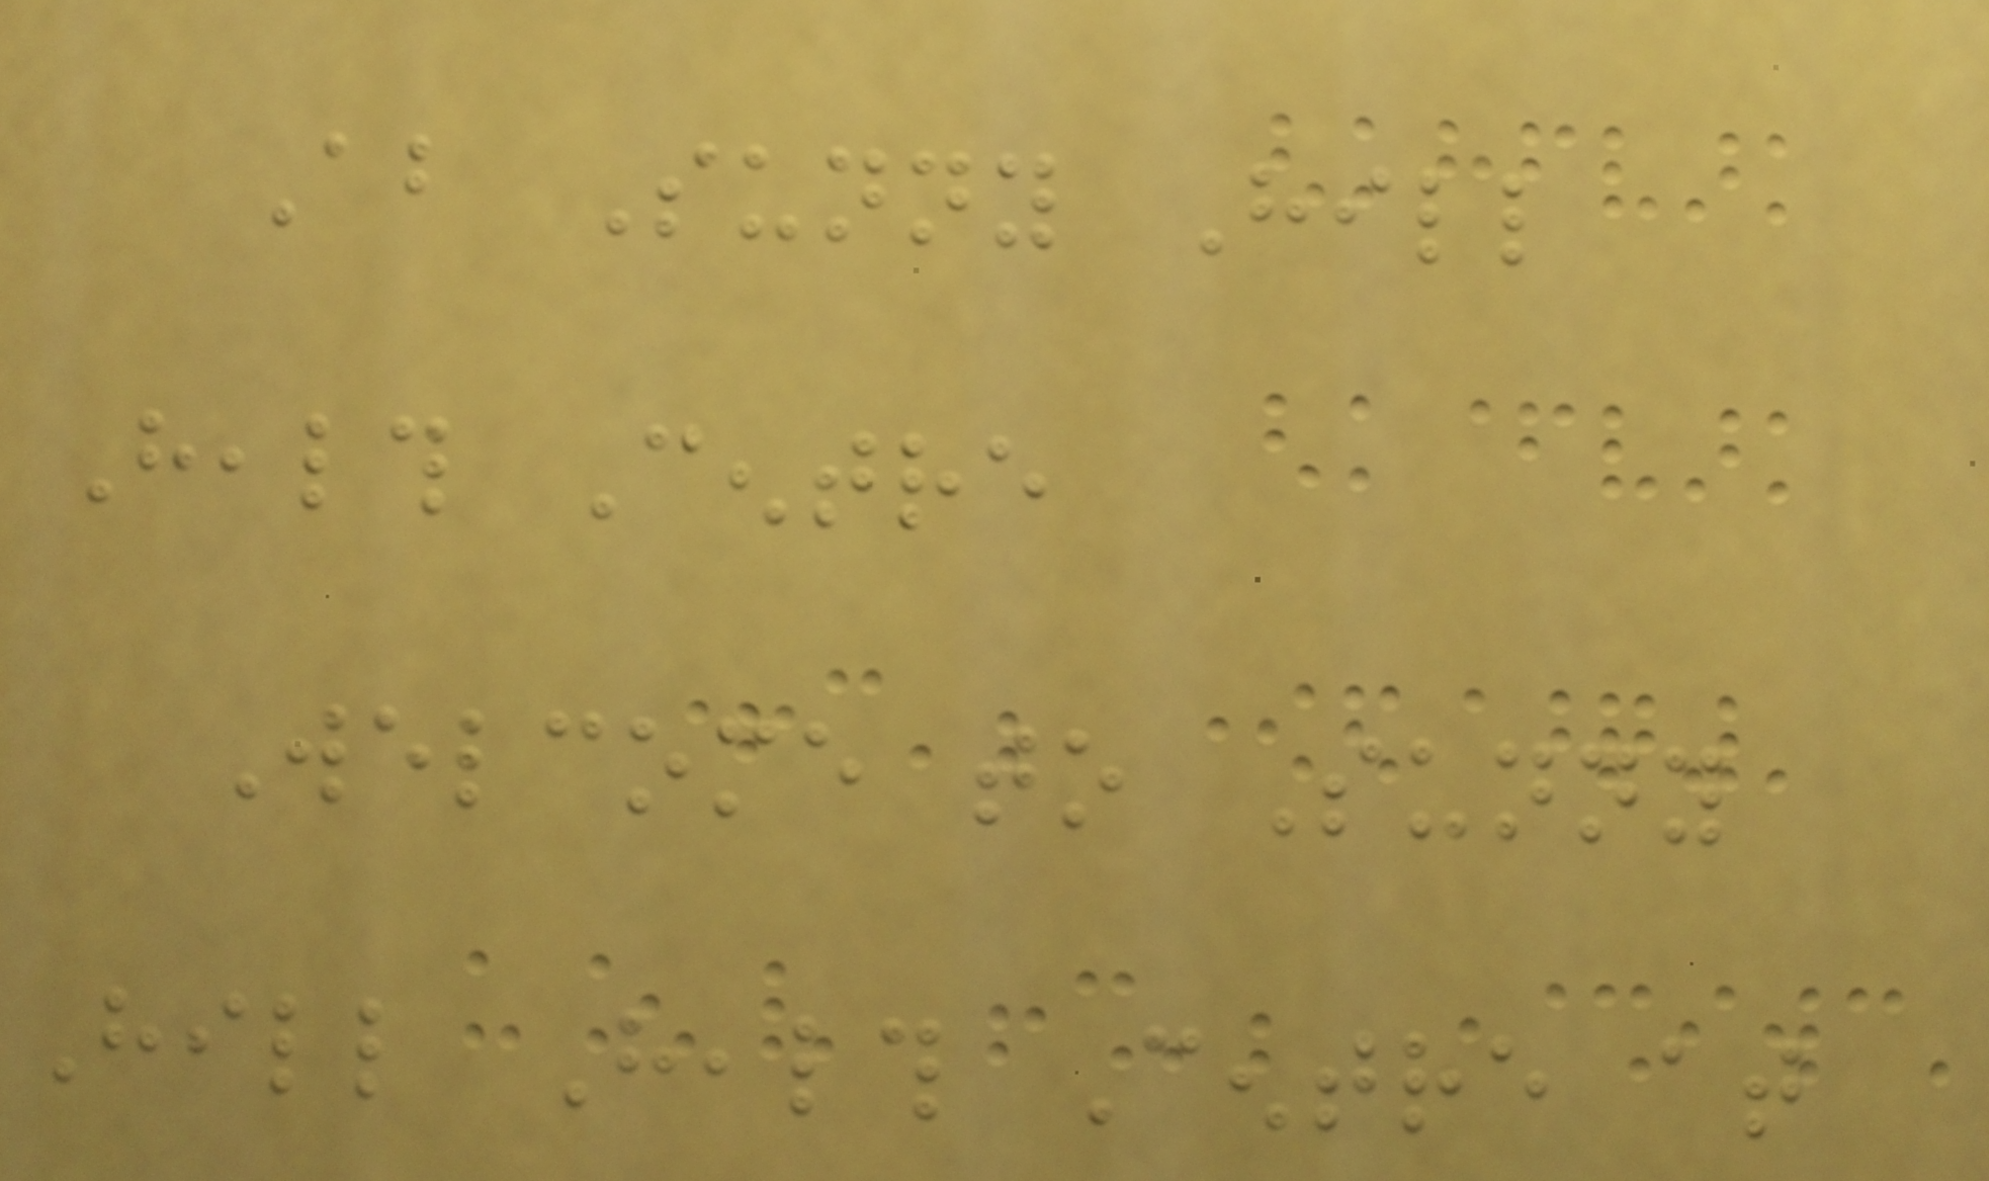About Sunny Hill
Health Centre
Welcome to Sunny
Hill Health Centre at
